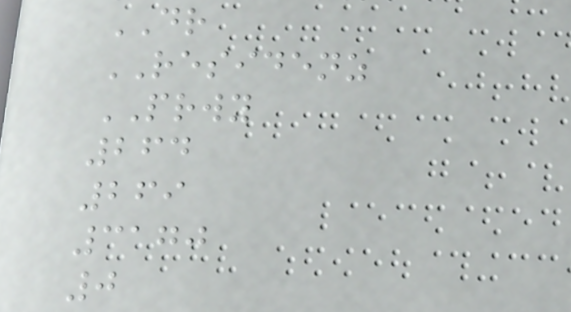DR
RESIDENZ
PRWY
264
269
3170
0
